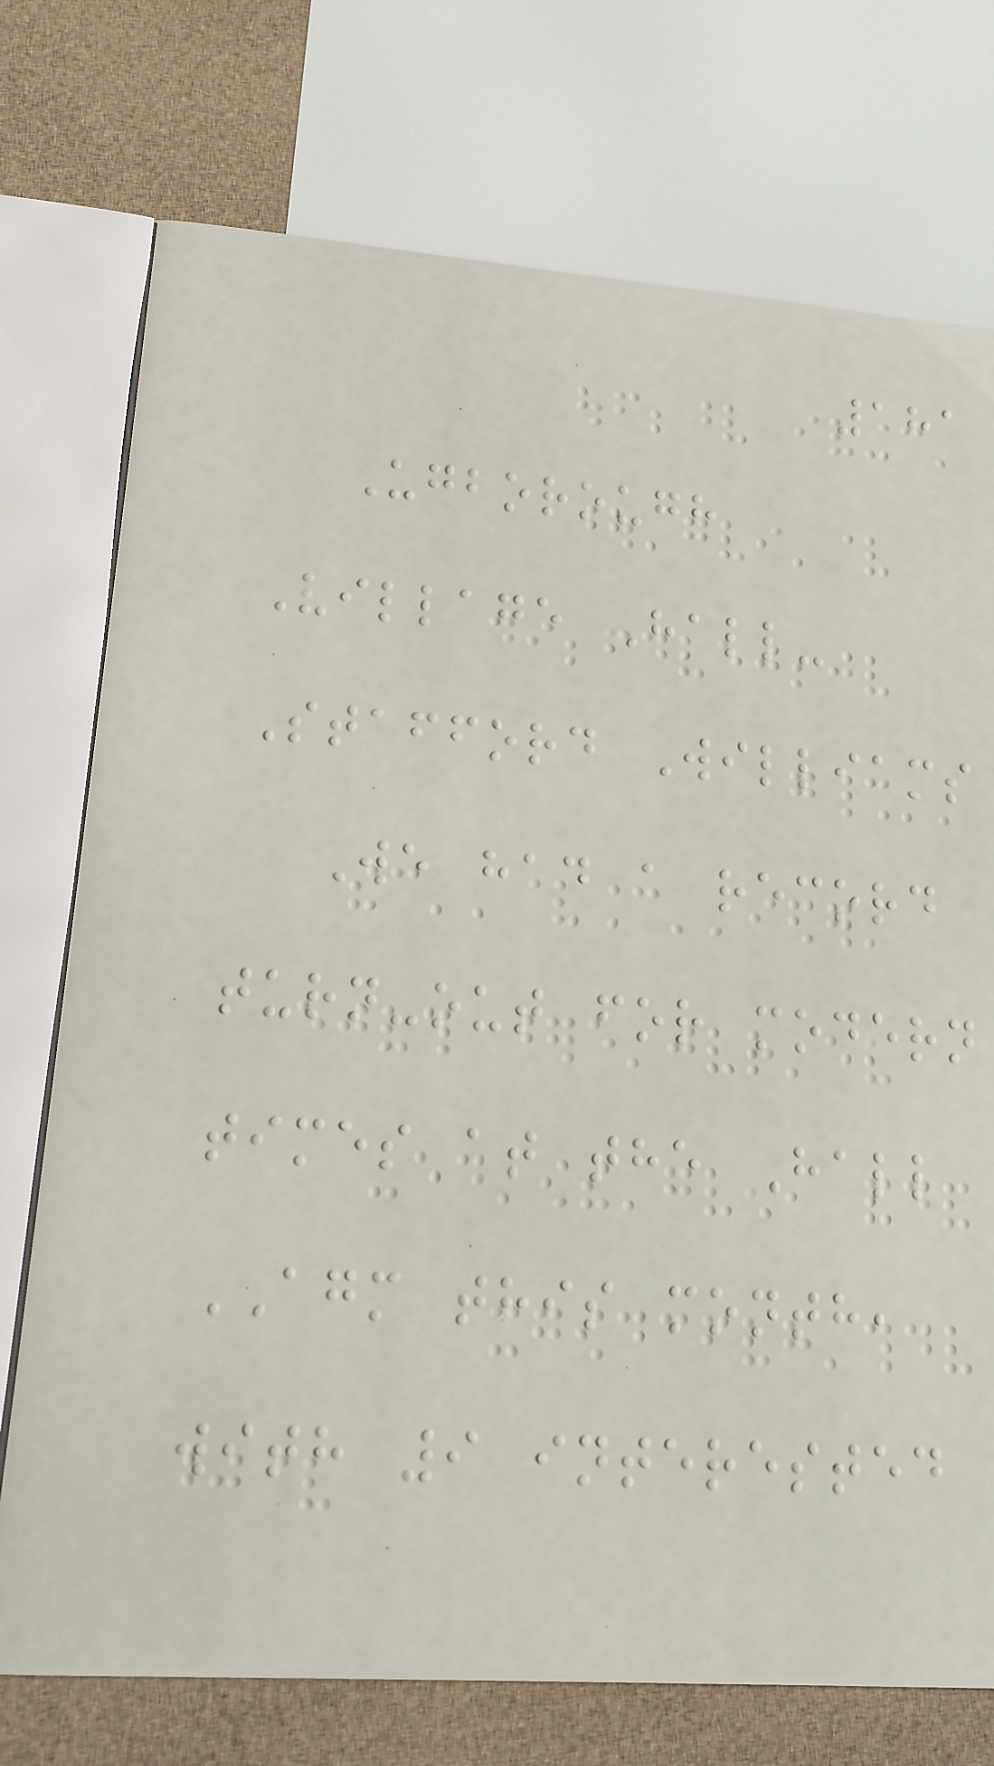181
Ugborough
Village Hall-
Stafford Williams
We had a record
turn-out for modern
times at the Hall
AGM this month,
with 9 interested
